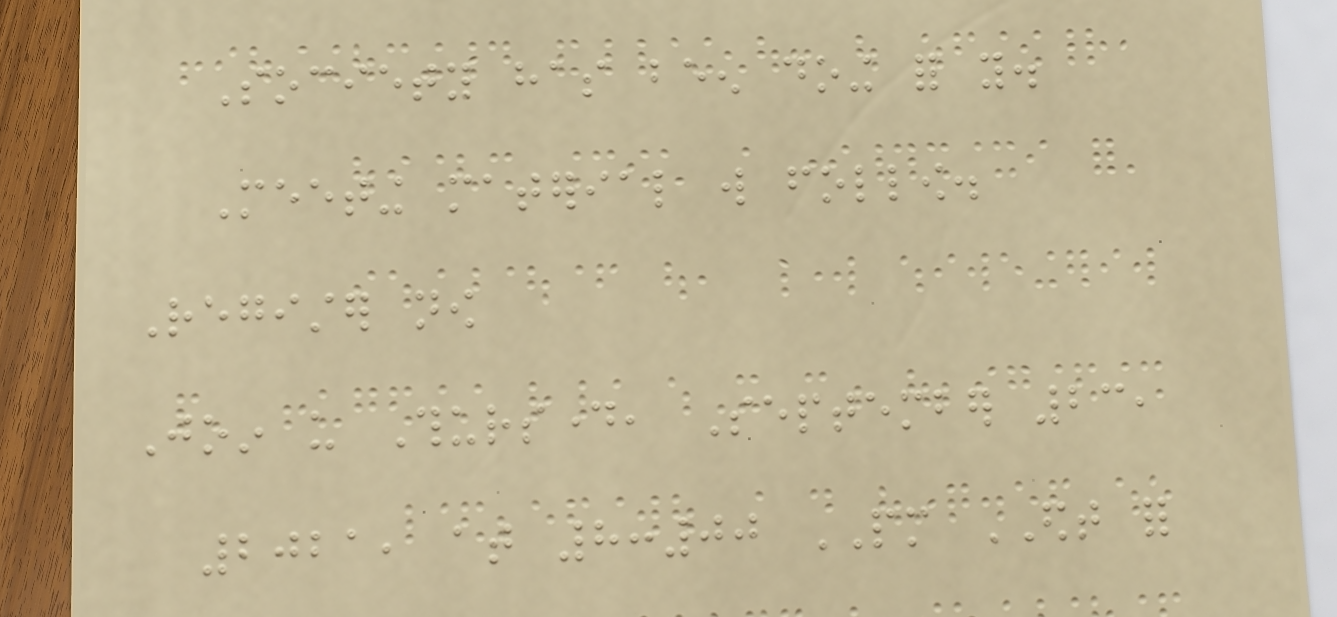Society has been doing for you.
Meeting material will follow.
Register now
Join us Thursday, September 23,
2021, at 8:00 PM EDT for
